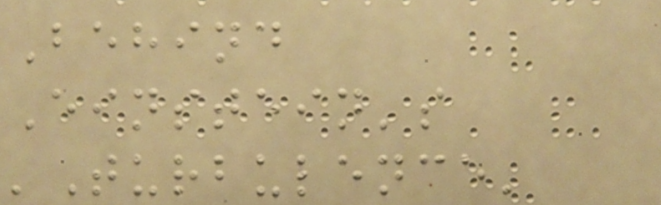Behind
Einstein's
'Turbulence'
